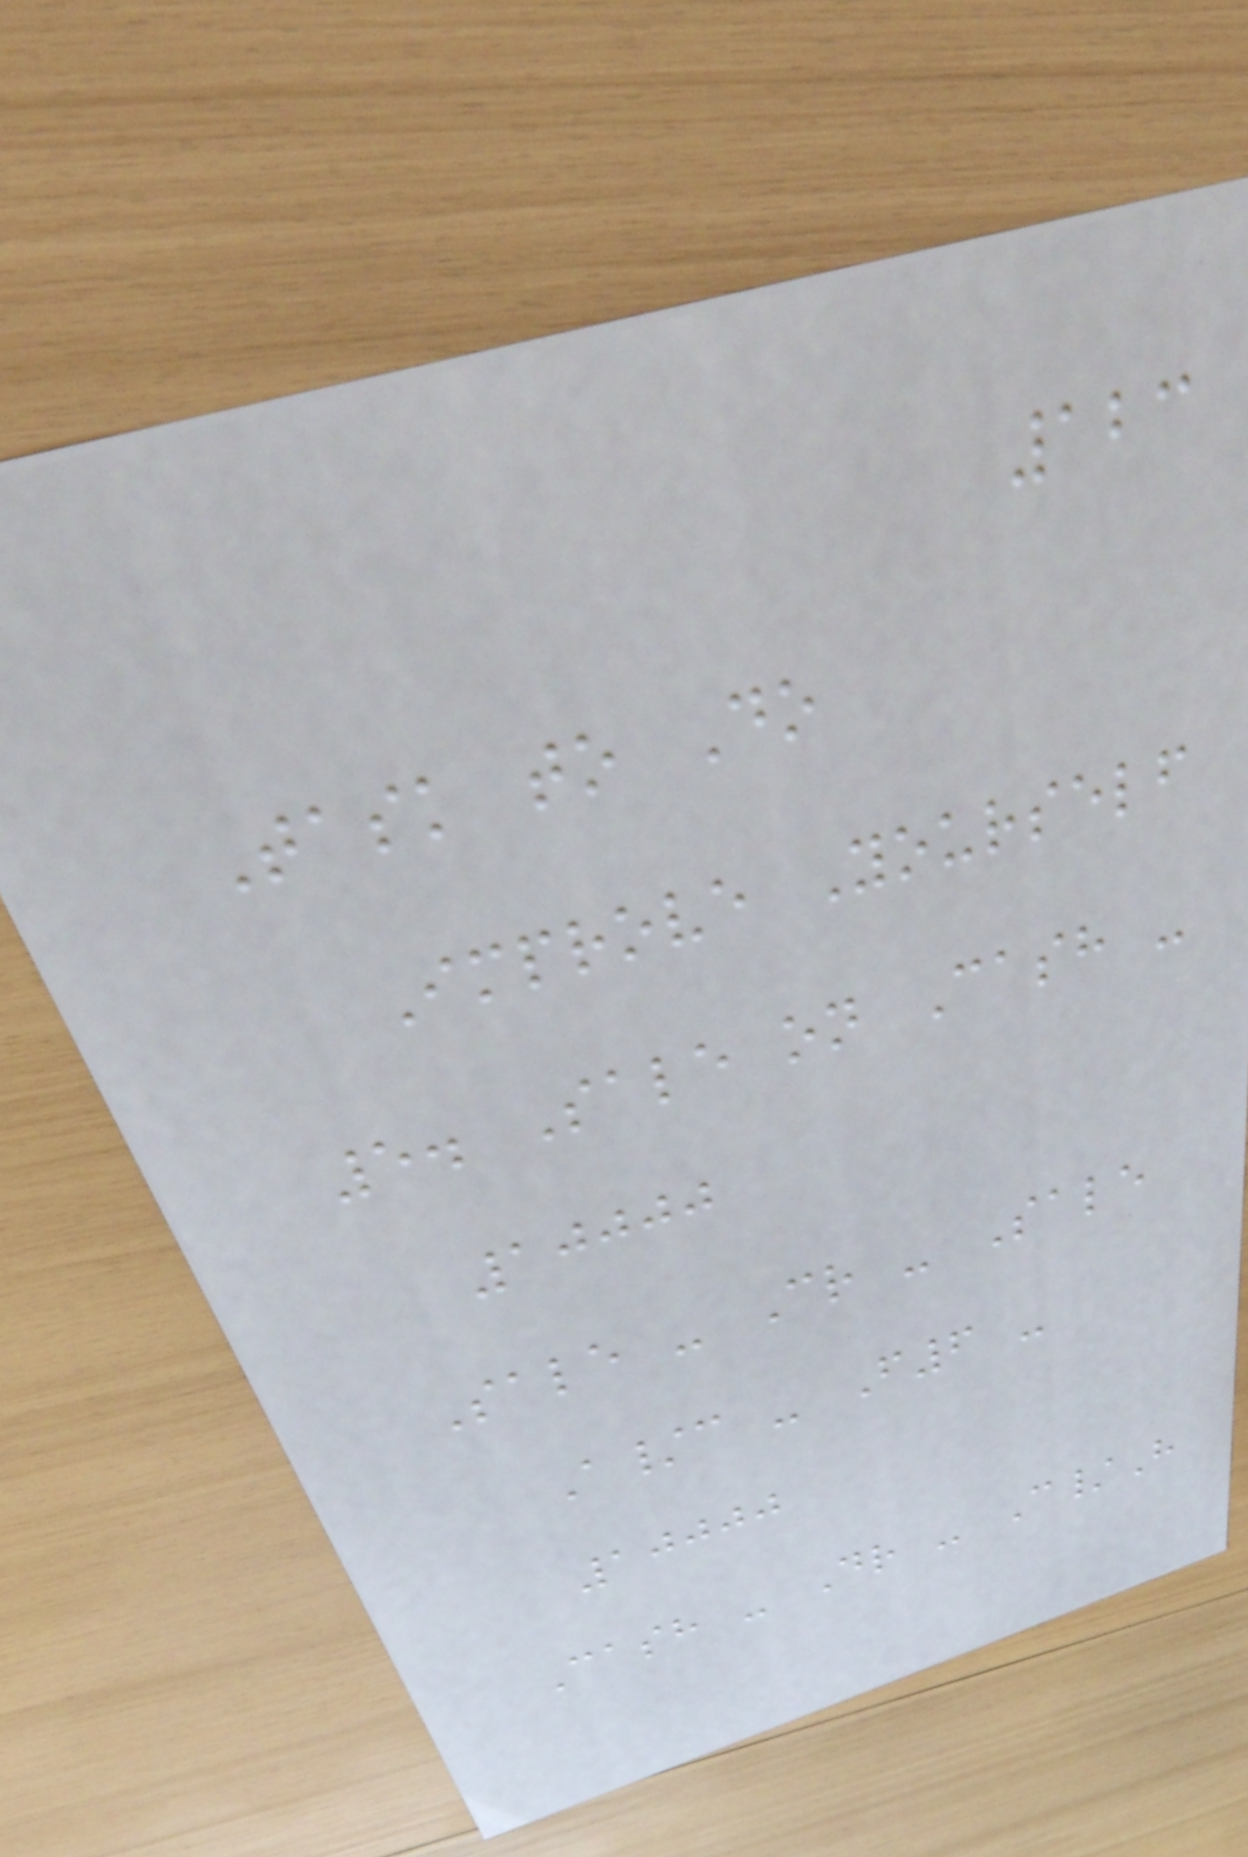123
Task to Do
Improve Yourself
5. Sale on Cash -
10000
Sale - Cr - Sale
A/c - F6 -
10000
Cash - Dr - C/H
